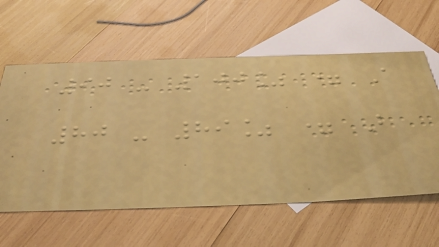90 - 100% = A
80 - 89% = B
